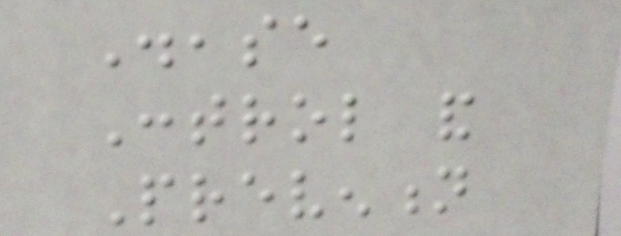Disease
Control and
Prevention
